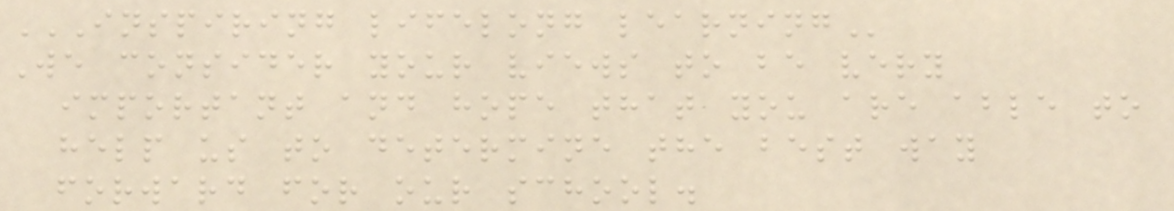INSPIRING LIFELONG LEARNING
We consider your views to be very
important and hope that you are able to
help us to determine the best way
forward for our school.
